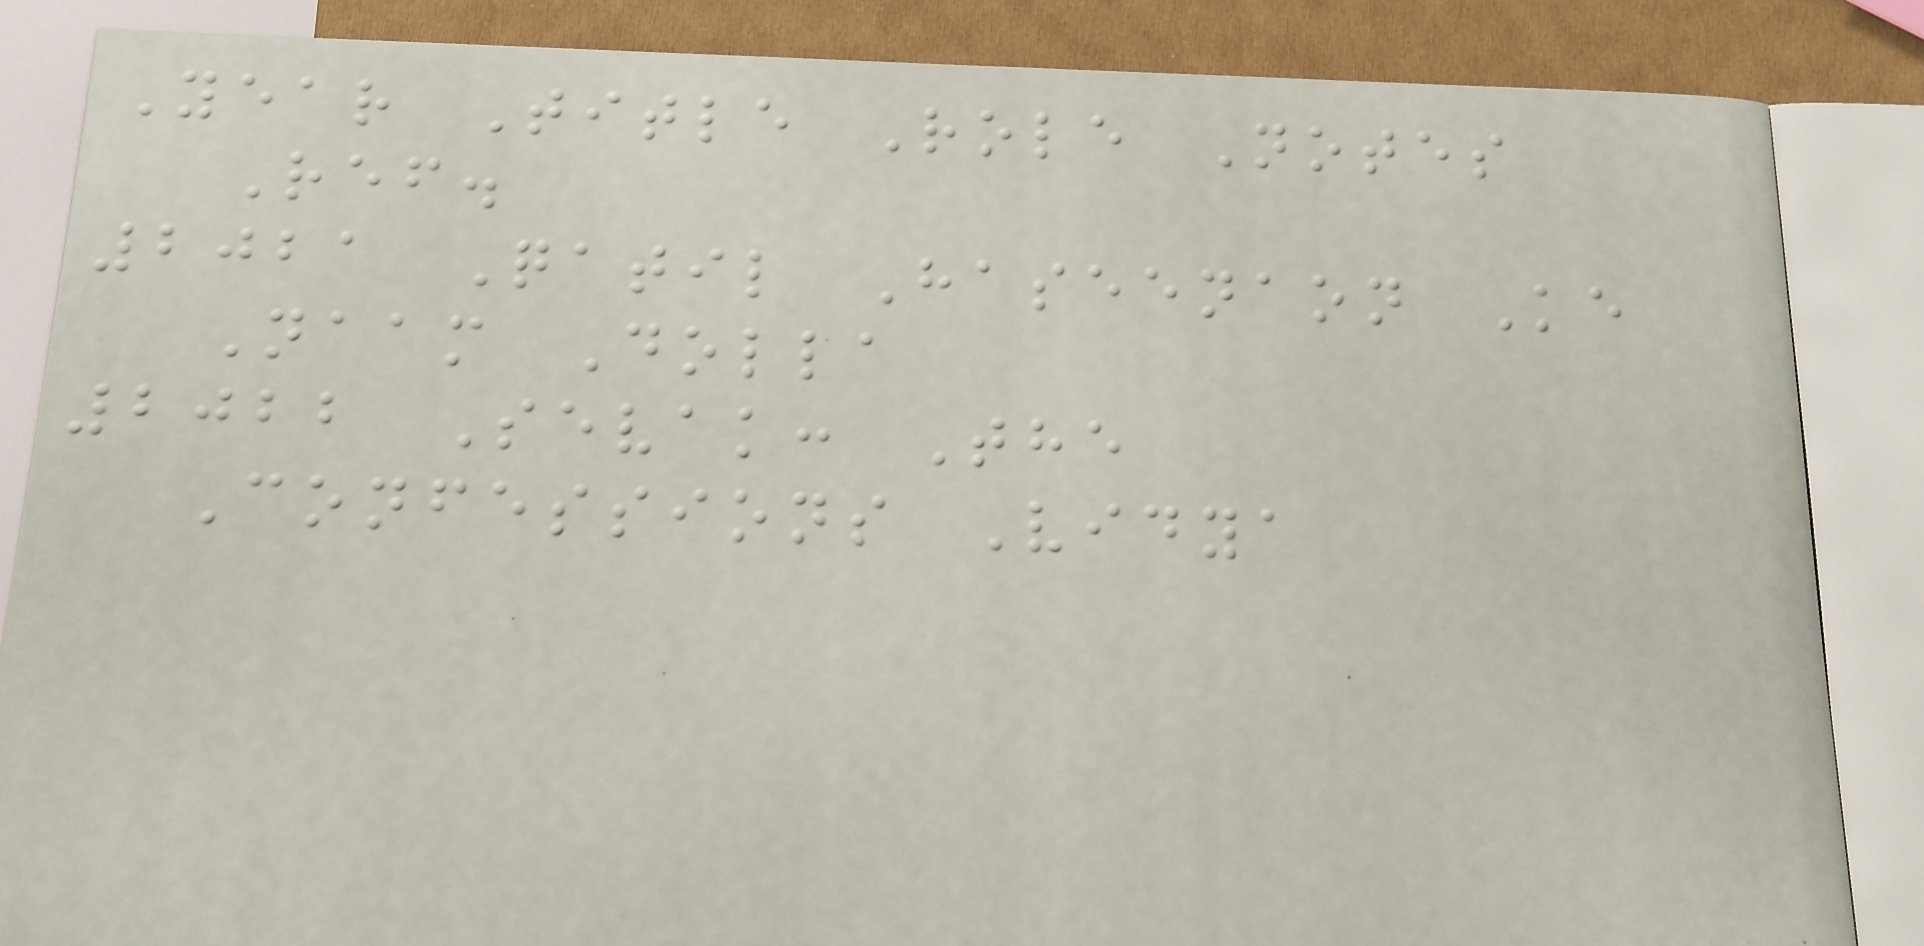Year Title Role Notes
Ref.
2021 Qatil Haseenaon Ke
Naam Dolla
2022 Sevak: The
Confessions Vidya
